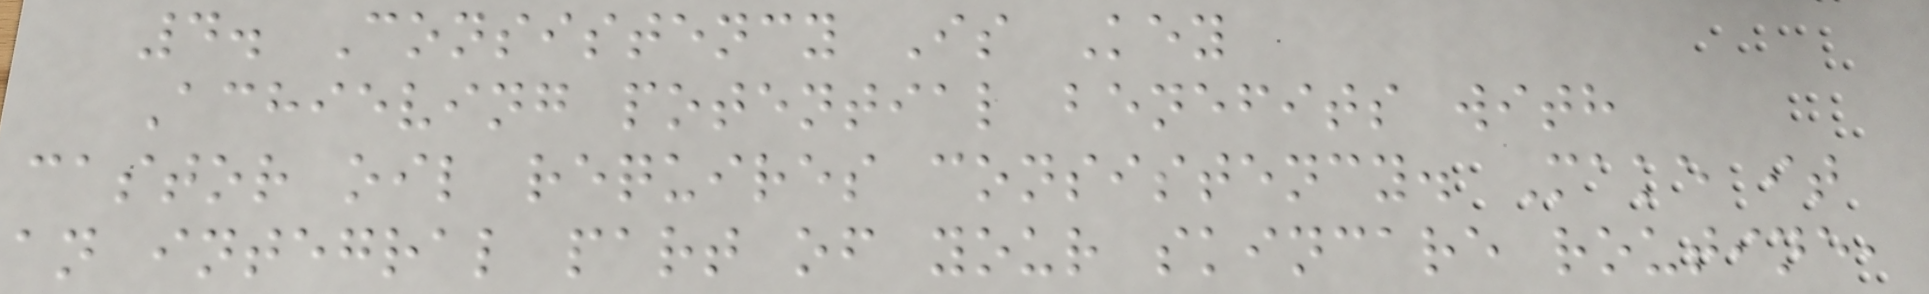4. Consistency Is Key
Achieving potential benefits with
castor oil requires consistency. Make it
an integral part of your skincare routine,
